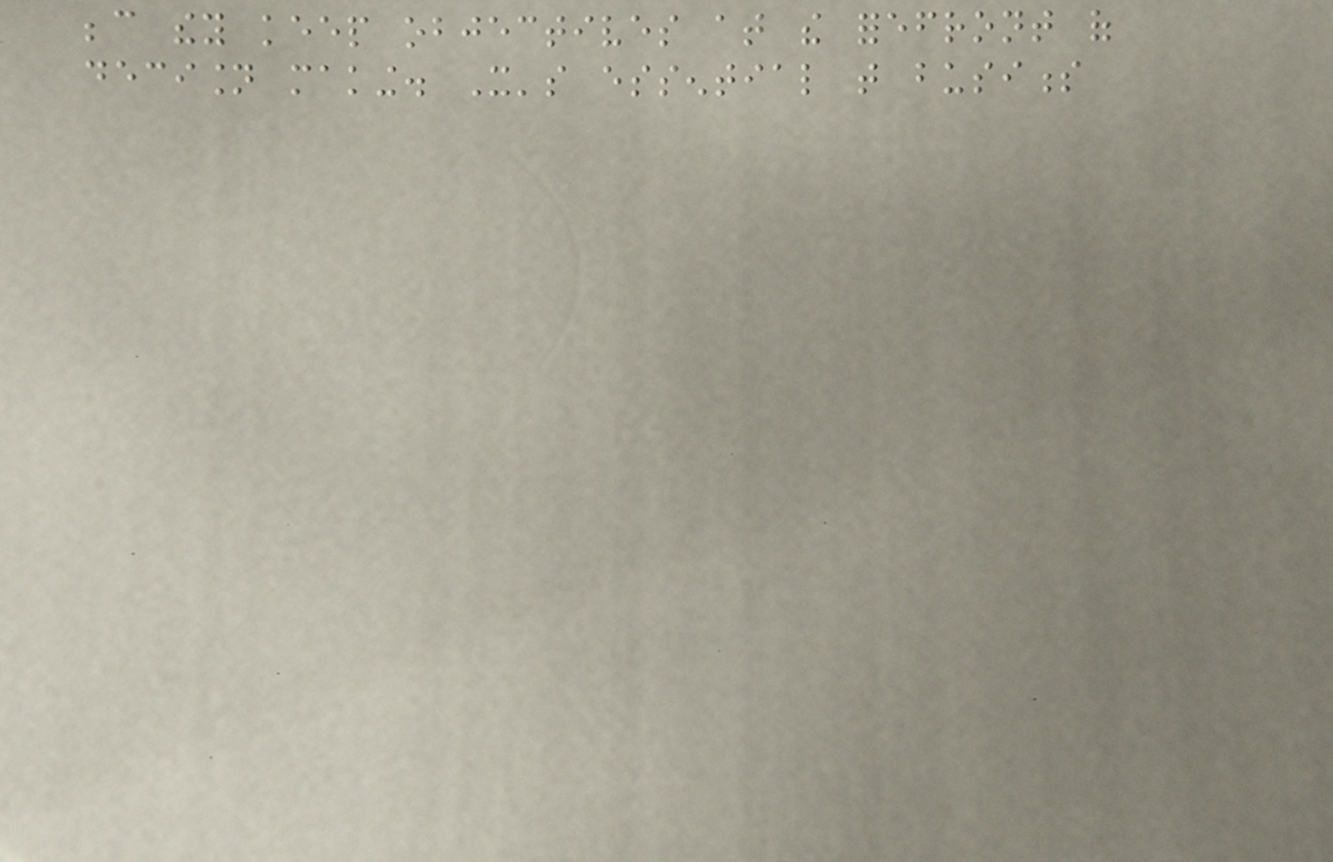because they keep objectives at the forefront of
decision making. It's essential that business
